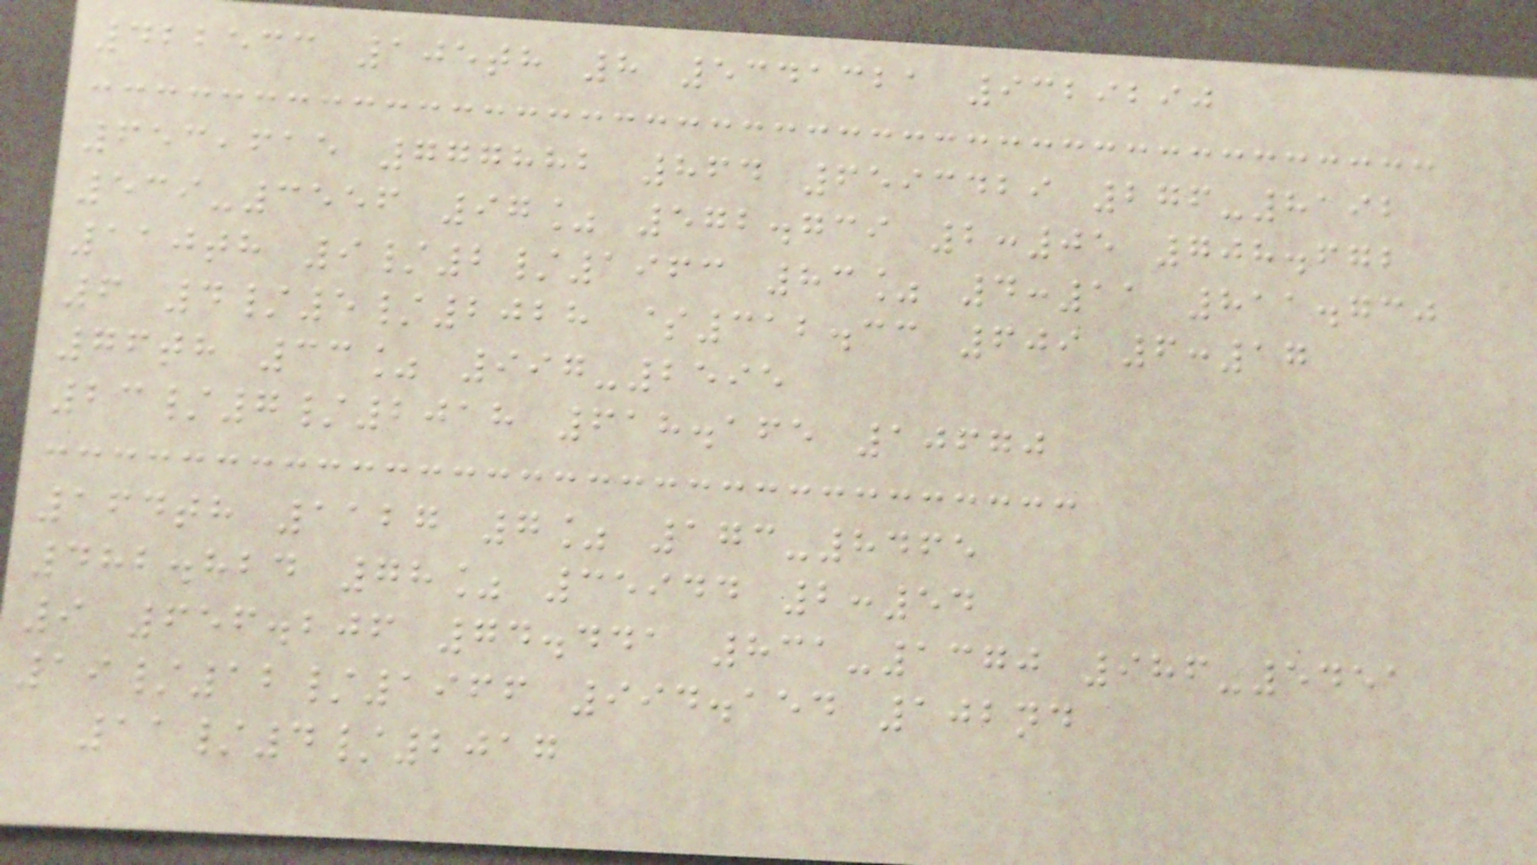422533 105th 8 5341321 9329290
653,615 777882 864 6593429 276-8192
539-3556 97% 572.739 2:05 708.672
110th 9/2/1963 83% 4:11 811.730
6 4/5/2028 $312.33 609 6:17
76th 33% 997-2595
23/7/2018 618.165 10670
164th 1127 7% 173-8465
482.824 78% 35944 2:54
9 656.206 74.441 831-1370 986-5451
19/12/1966 994.154 102nd
11/4/2017
